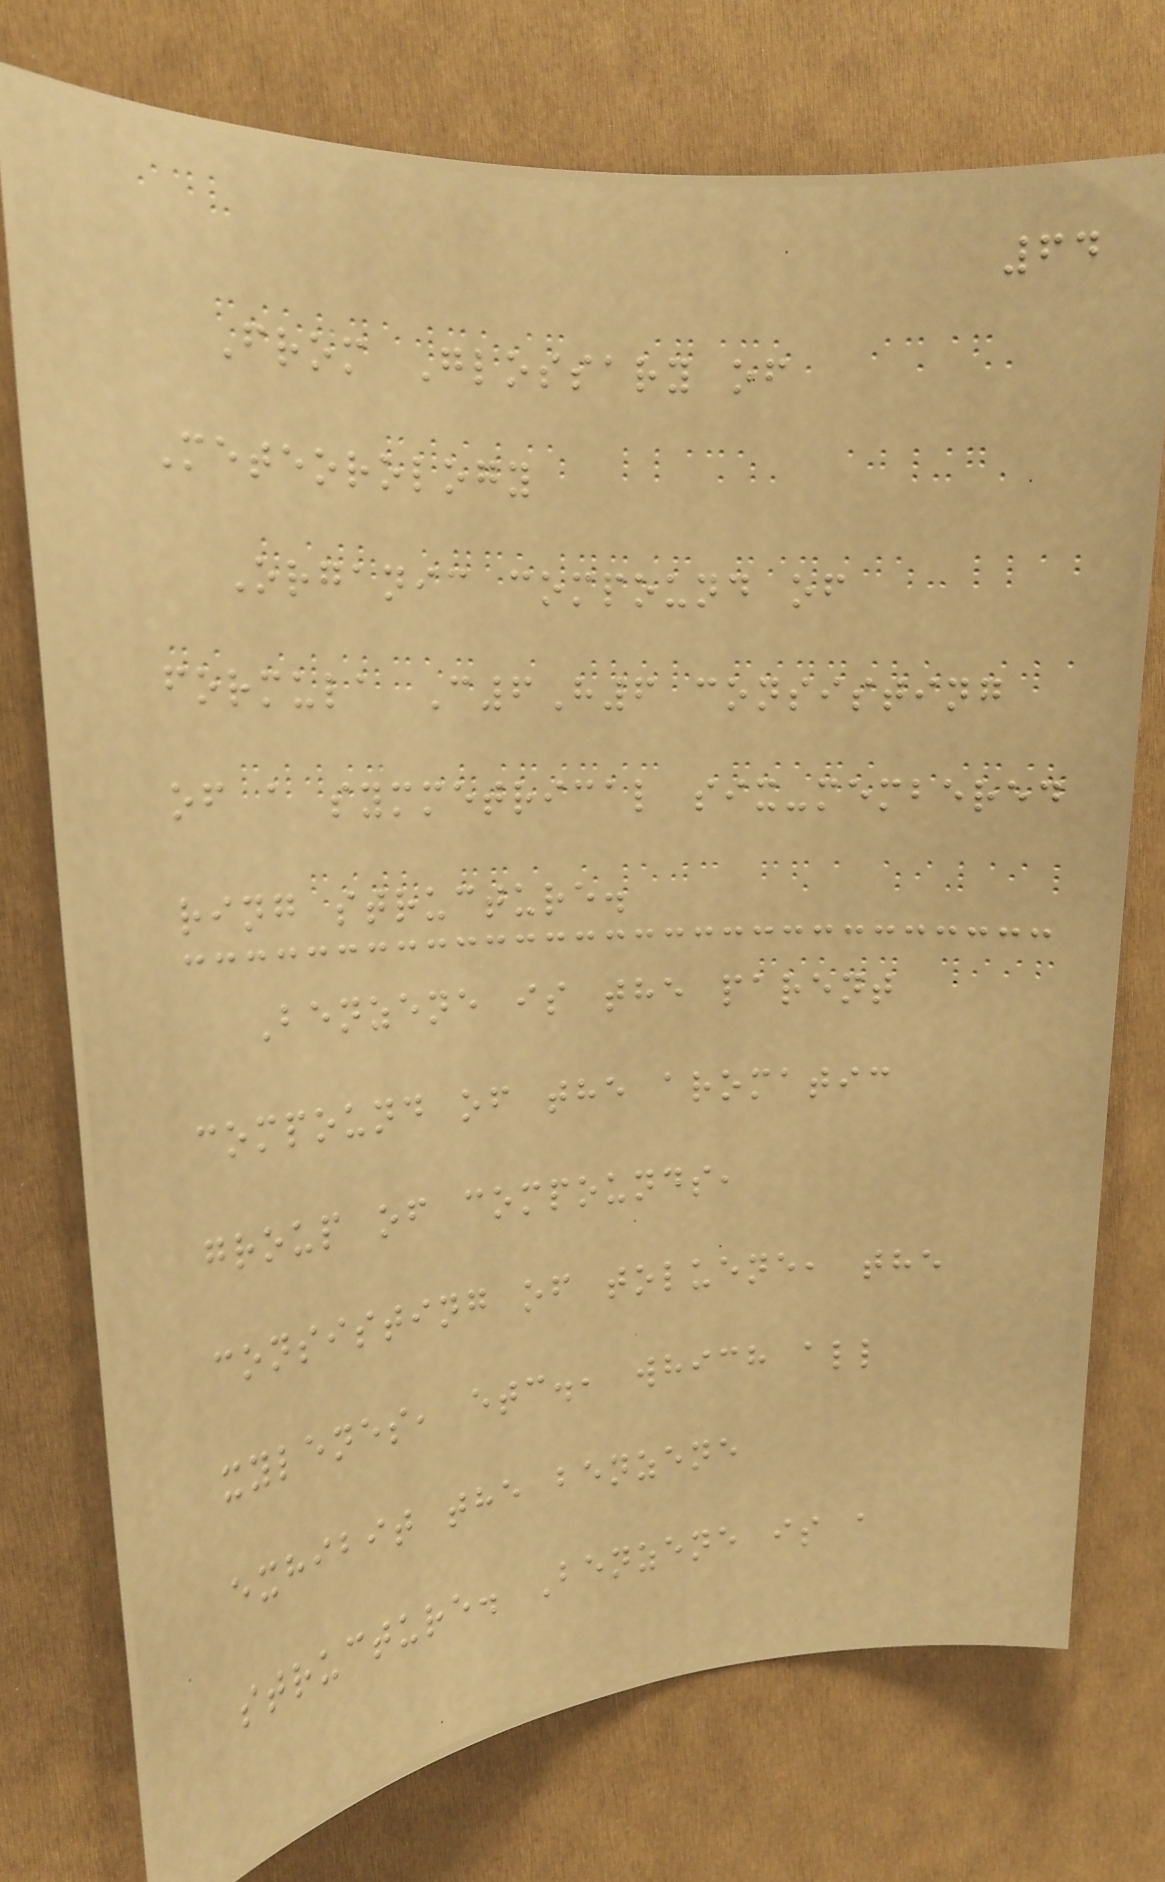64
From Glossary of
Meteorology
Organic compound of
formula C6H6 consisting
of a symmetrical six-membered
ring structure.
Benzene is the parent
compound of the aromatic
group of compounds,
consisting of toluene, the
xylenes, etc., which all
exhibit the benzene
structure. Benzene is a
